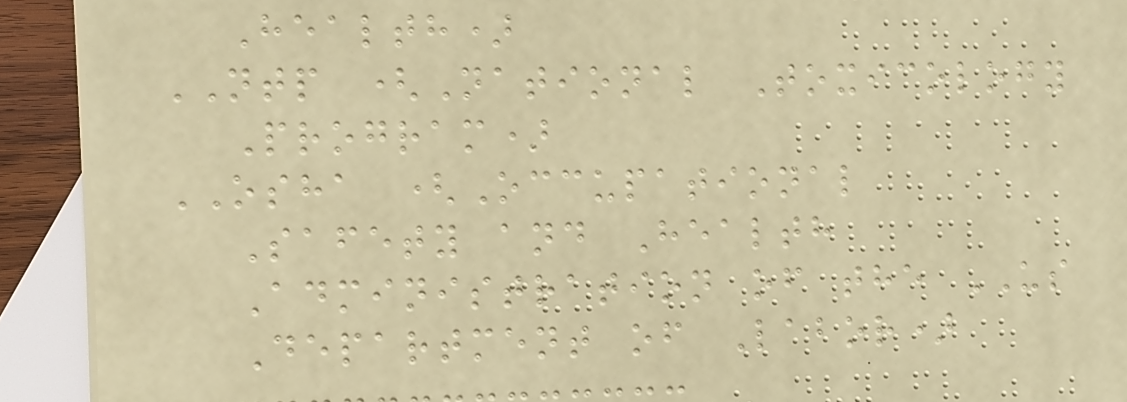Health)
NTP (National Toxicology
Program)
OSHA (Occupational
Safety and Health
Administration of the US
Department of Labor)
